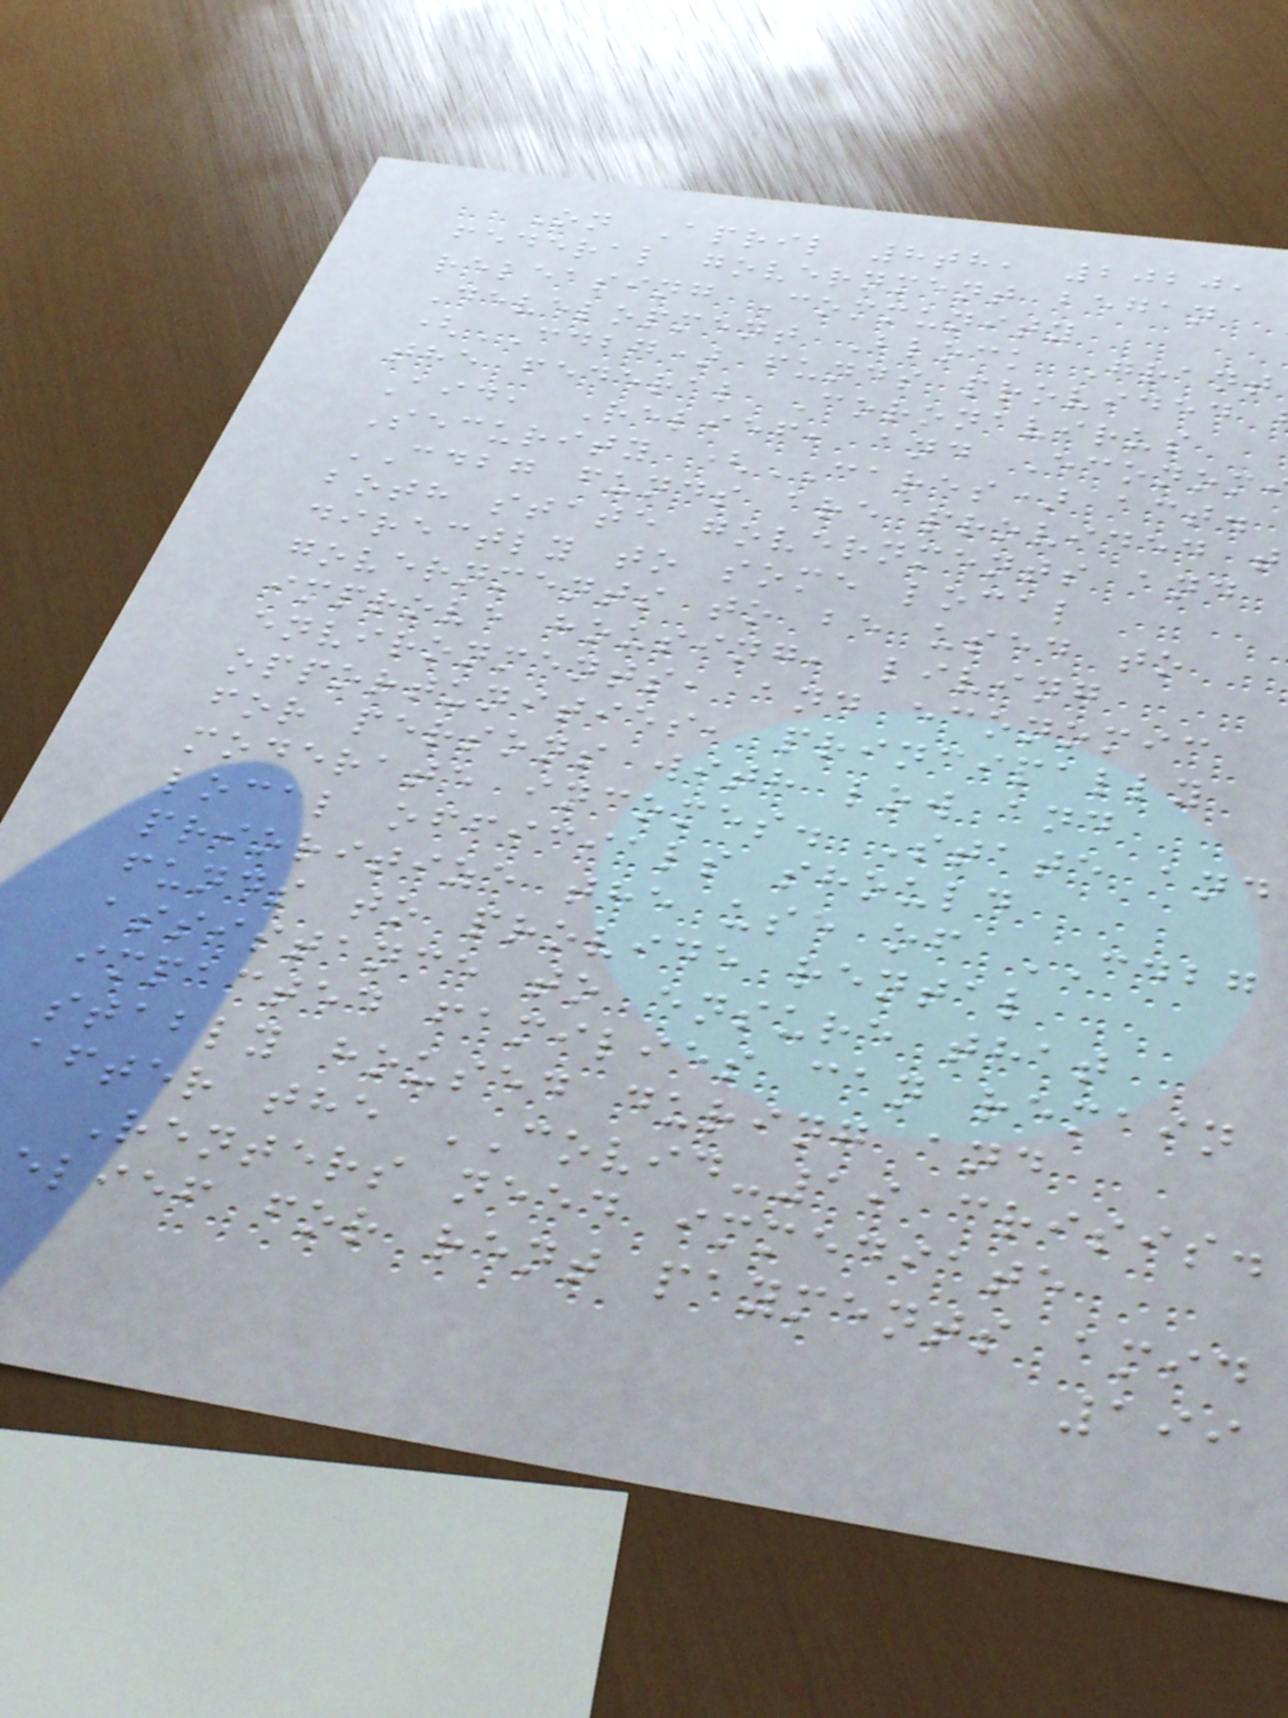On April 8th, 2020,
federal government began
releasing Community
Development Block Grant
(CDBG) funds provided
the federal Coronavirus
Aid, Relief, and Econom
Security (CARES) act.
CDBG funds are provided t
both state governments and
directly to some local
governments to be used to
improve housing, living
environments, and economic
opportunities, principally
for persons with low and
moderate incomes. State and
local officials should
prioritize the use of CDBG
funds to provide rental
assistance to ensure that
impacted families can remain
stably housed during and
after the COVID-19 crisis.
Renters need immediate
elief for rent payments amid
199
